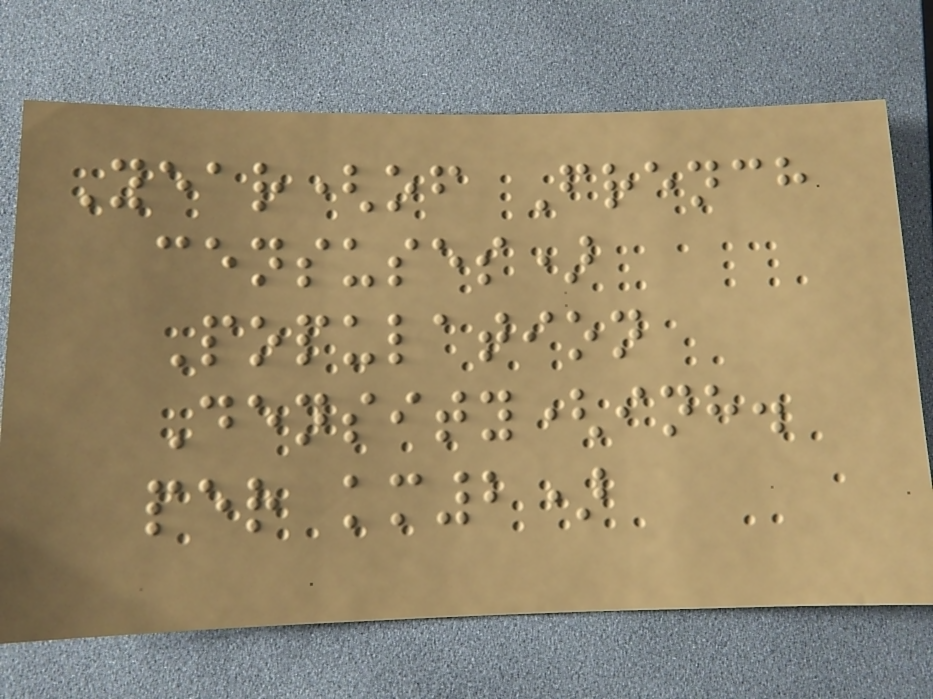Year(of French
censuses)
Population
Density(inh.
per km2)
